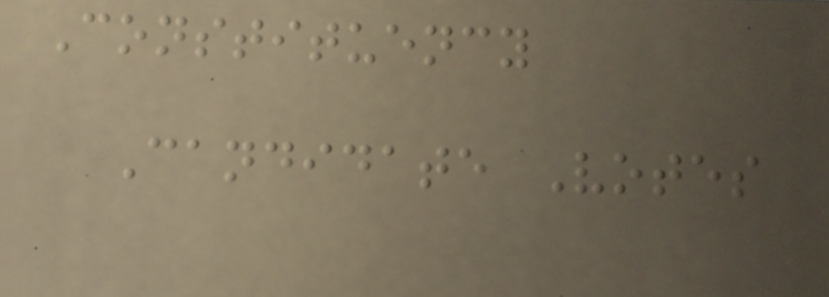Constituency
Candidate Votes
